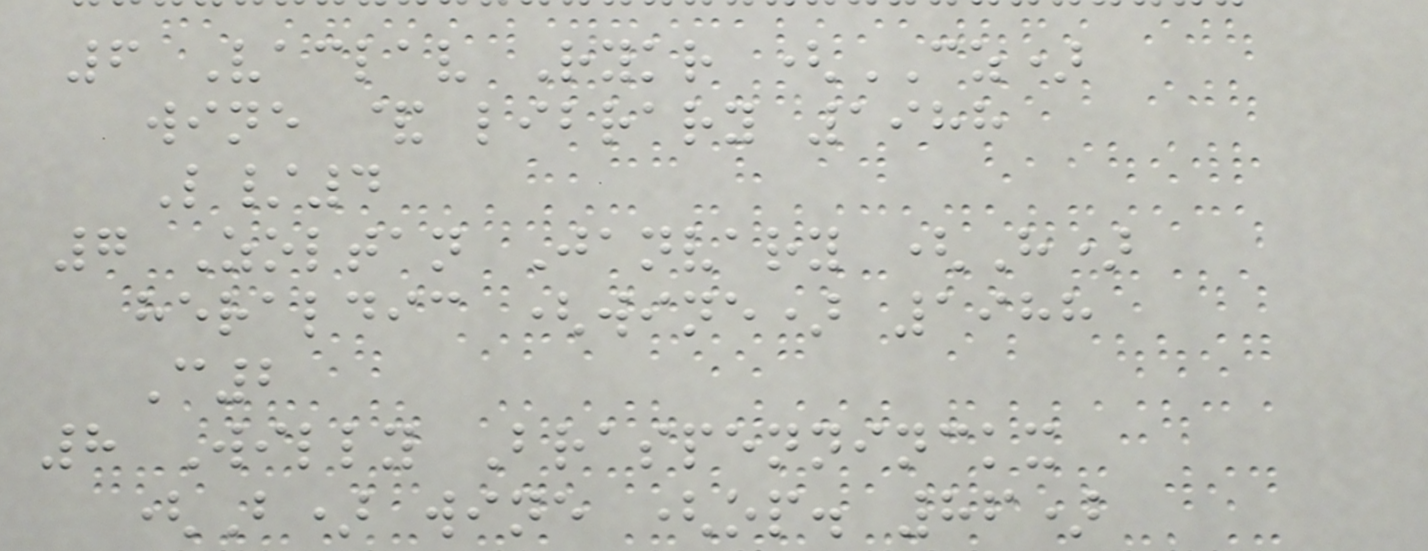6 Vaclav Rykr (CZ)
wine & library 1988
L/4
7 Zoltan Janvary (H)
heraldic (wine) 1988
C2
8 Willy Braspenninckx
(B) wine (op. 86)
